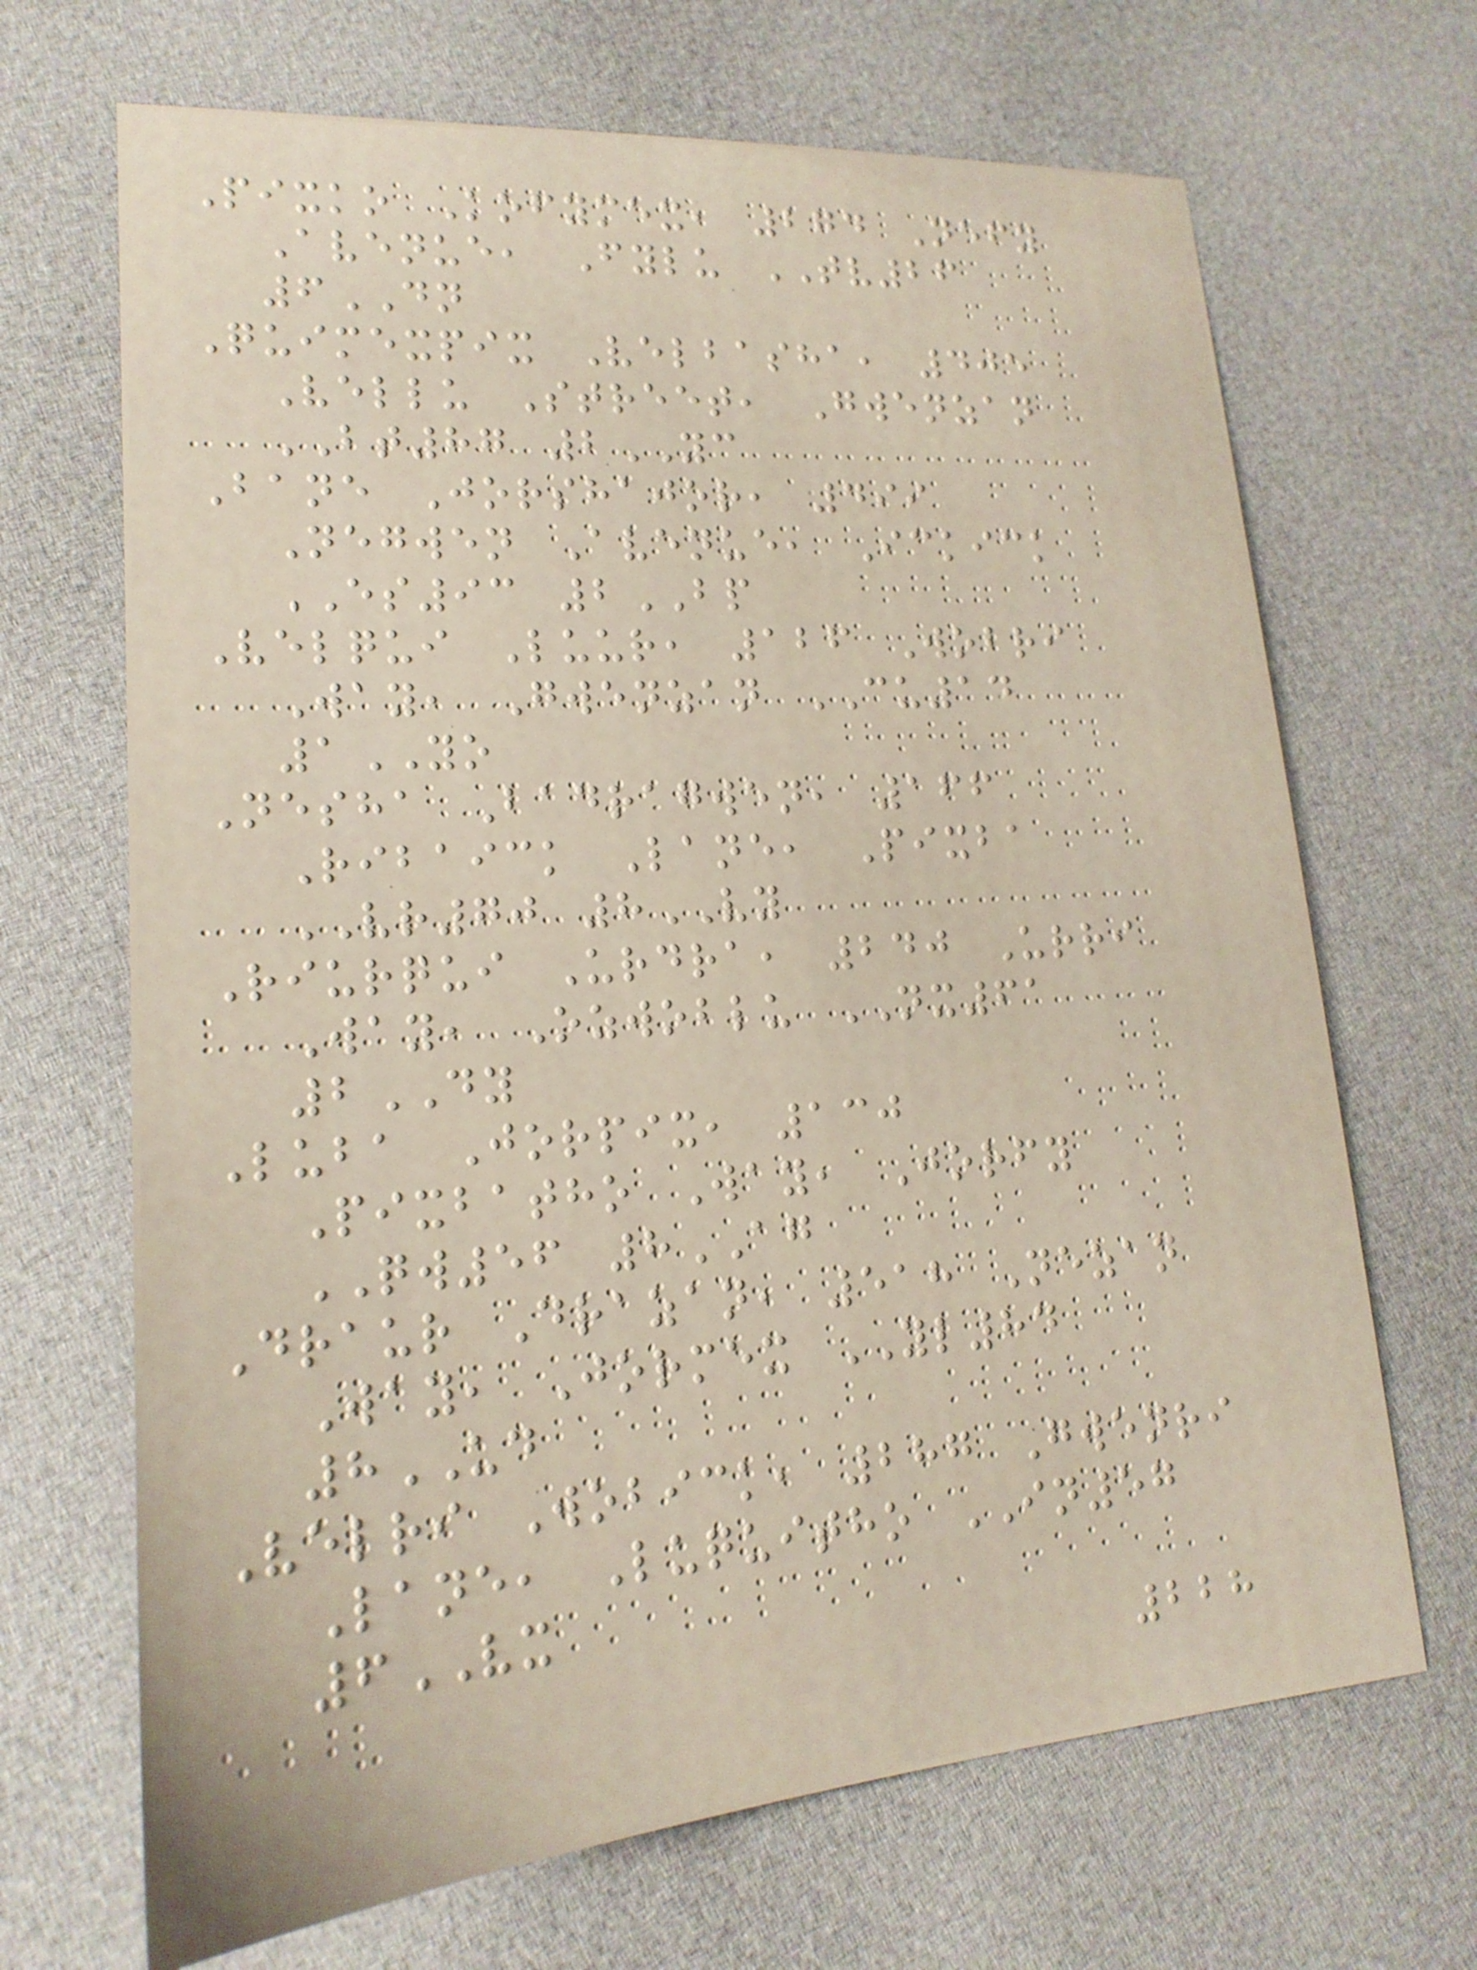Pixko Kofymex, 274 Nefy
Avenue, Fylu TV26
6DN
Quimexpix Velbasha, 405
Vellu Street, Gwenzan
BT87 2YC
Bane Jorshajor, 499
Negwen Avenue, Ickick
ES93 2BP
Velqui Luur, 126 Wobri
Way, Gwenzan CU14
1YO
Nesha Badragwen, 166
Ribaick Lane, Pixba
VR70 8VY
Riurqui Urdra, 240 Urri
Way, Ozwoblu NX61
2DY
Luba Jorpix, 130
Pixbatho Way, Jorfy
QW56 8AG
Draur Drazan, 518 Nezan
Way, Jormex YL84
8UD
Velri Wobick, 287 Gwenri
Lane, Luquitho IN57
6VX
228
